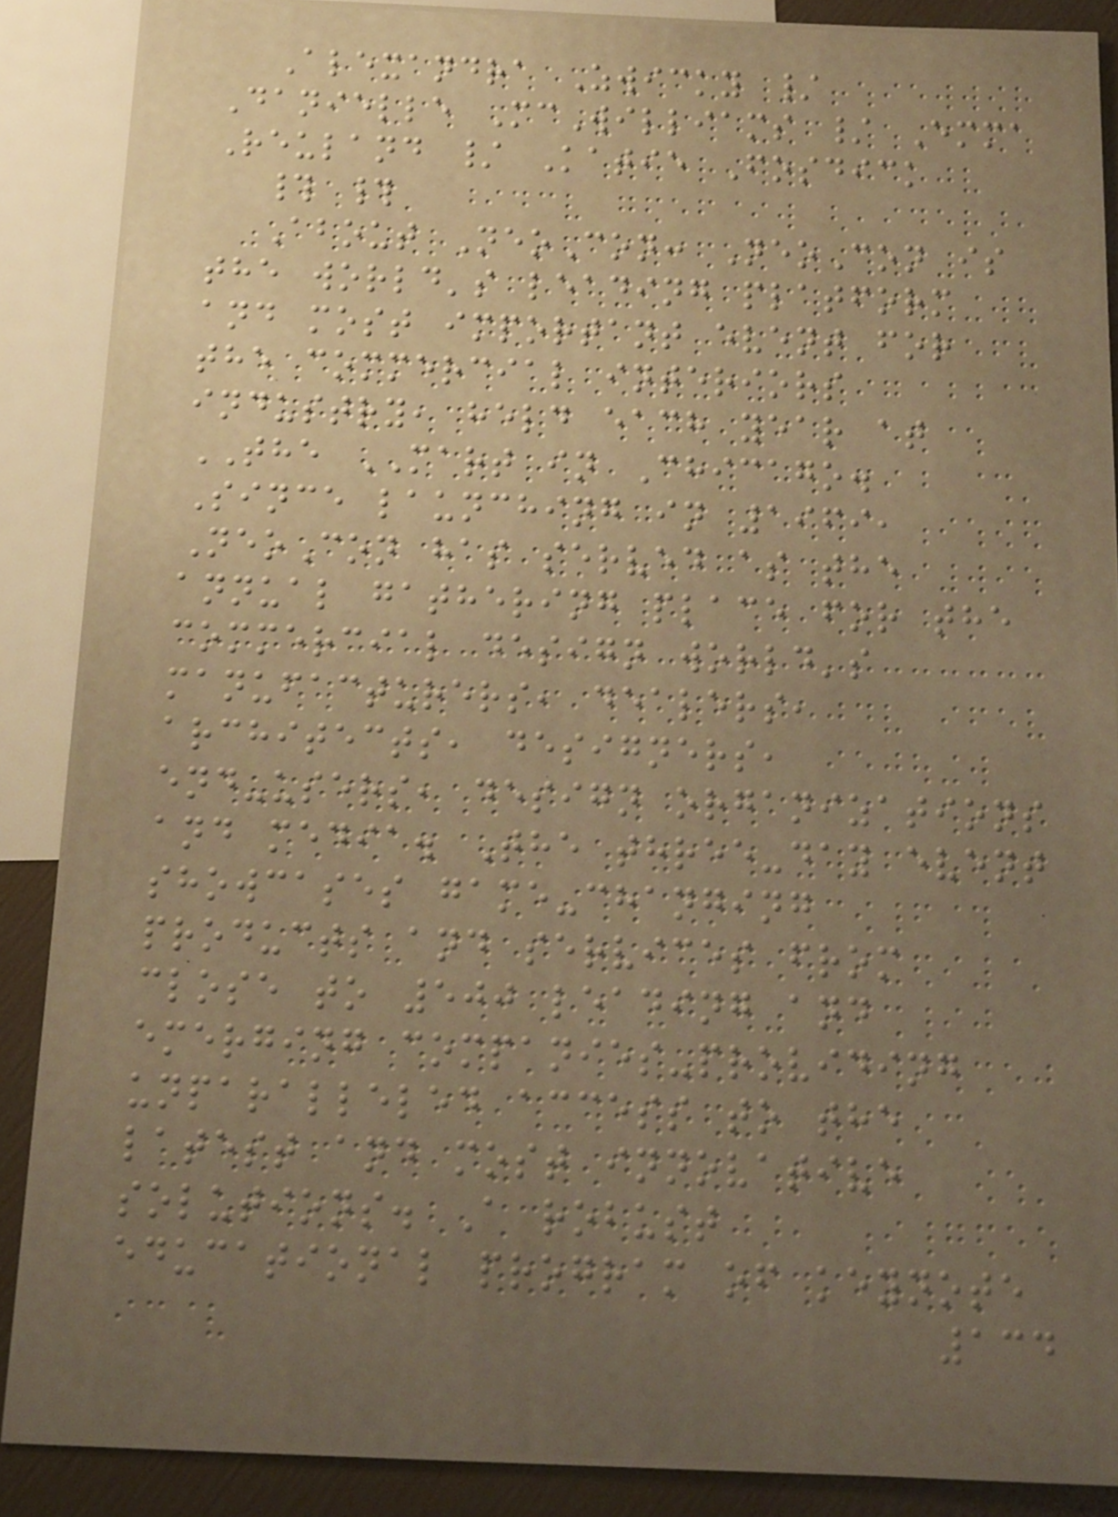Alexandra Zwicky /
Danielle McWilliams / Emma
Reuland / Katie Fosdick
# #
About NeoCon: NeoCon is
the world's leading platform
and most important event for
the commercial interiors
industry, held each year at
THE MART in Chicago.
Since launching in 1969,
NeoCon has served as the
annual gathering place for the
commercial design world's
manufacturers, dealers,
architects, designers,
end-users, design organizations
and media. The three-day event
showcases game-changing
products and services from
close to 500 leading and
emerging companies-providing
unparalleled access to the
latest and most innovative
solutions. A robust
educational program of keynote
134
